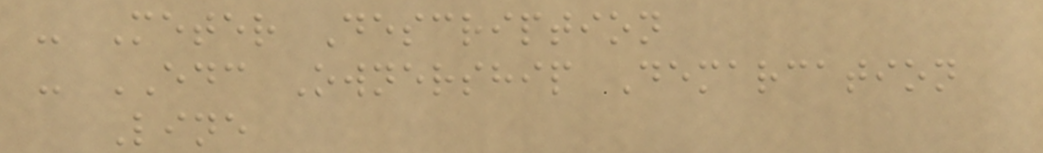- Meter Description
- EDC Ownership Demarcation
Line
